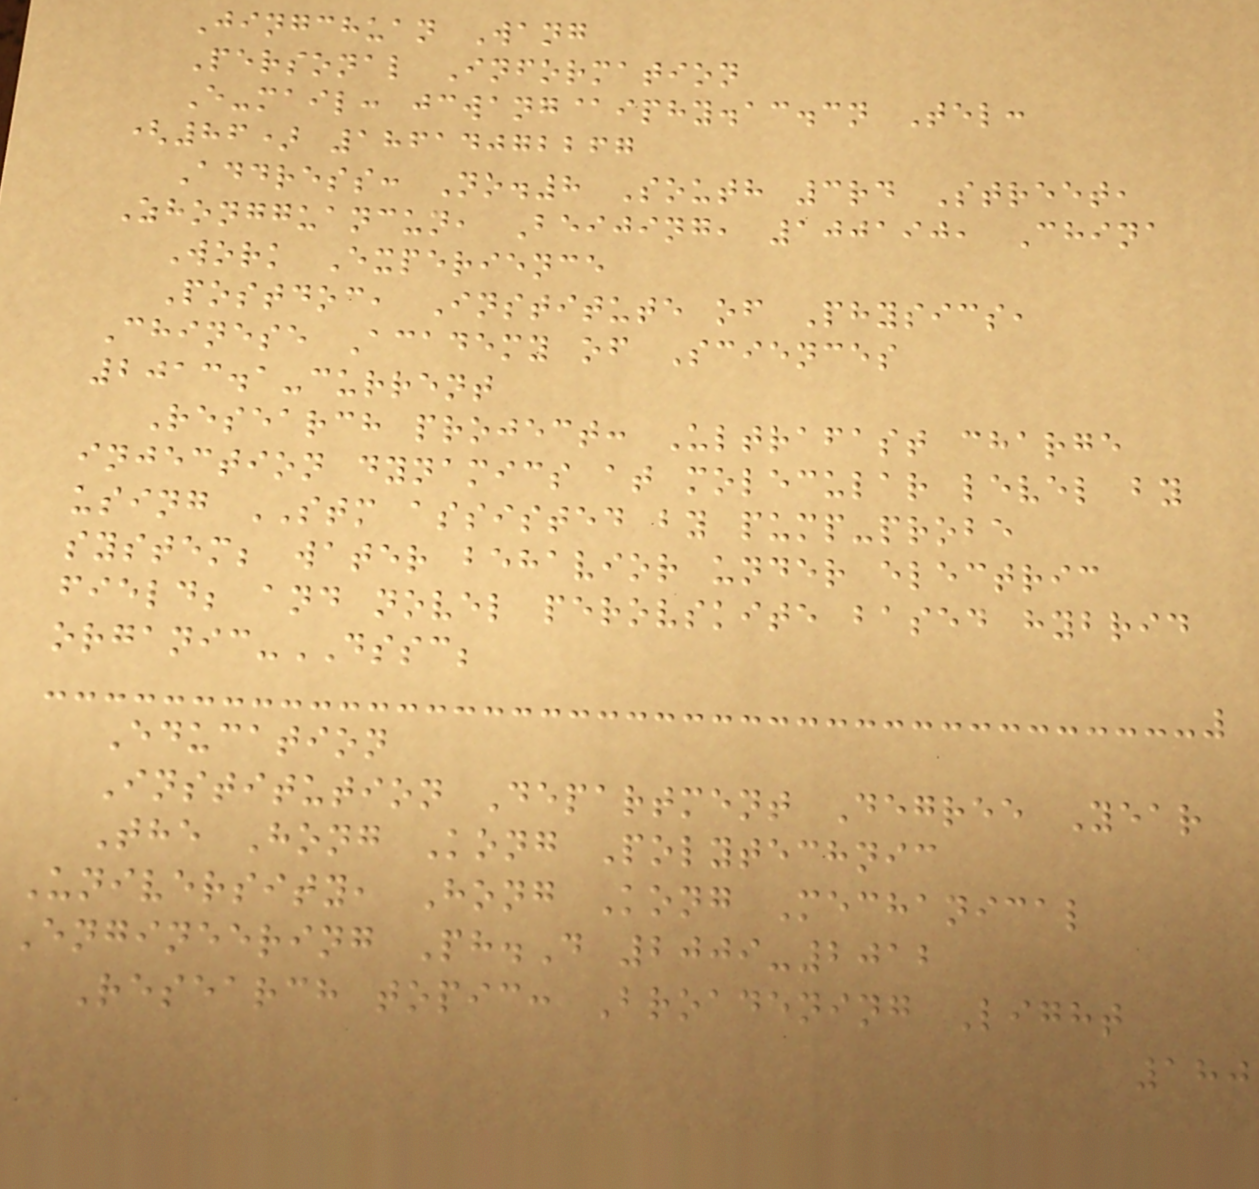Jingchuan Wang
Personal Information
E-mail: jcwang@iphy.ac.cn Tel:
(86) 18614072267
Address: No.8 South 3rd Street,
Zhongguancun, Beijing, 100190, China
Work Experience
Postdoc, Institute of Physics,
Chinese Academy of Sciences
2013.1-current
Research project: Ultrafast charge
injection dynamics at molecular level by
using STM assisted by pump-probe
system; water behavior under electric
field; and novel perovskite based hybrid
organic-DSSC;
Education
Institution Department Degree Year
The Hong Kong Polytechnic
University, Hong Kong Mechanical
Engineering Ph.D 2009-2012
Research topic: Broadening Light
180
